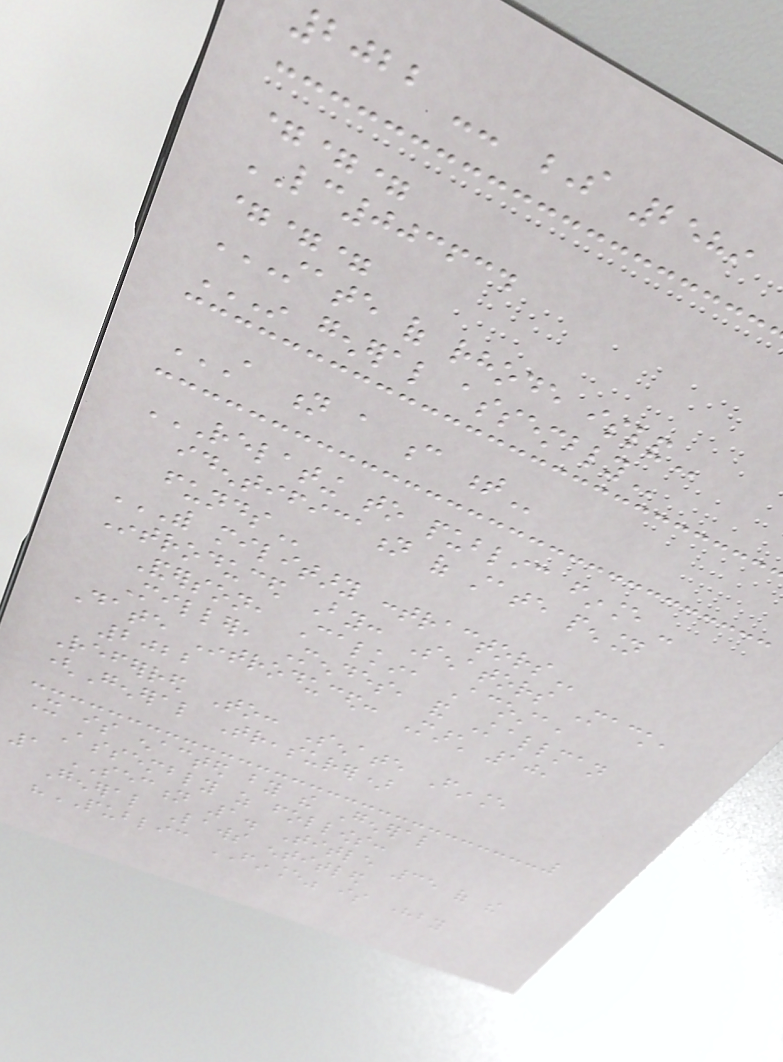2022 -- S 2589
===
LC003634
===
STATE OF RHODE ISLAND
IN GENERAL ASSEMBLY
A N A C T
RELATING TO PUBLIC FINANCE -
IDENTIFICATION OF STATE PENSION
FUNDS
WITH MILITARY CONTRACTORS
Introduced By: Senators Mack,
Anderson, Calkin, Acosta,
Miller, Mendes, and Kallman
Date Introduced: March 10,
2022
Referred To: Senate Finance
(General Treasurer)
It is enacted by the General
Assembly as follows:
1 SECTION 1. Title 35 of the
General Laws entitled
"PUBLIC FINANCE" is hereby
